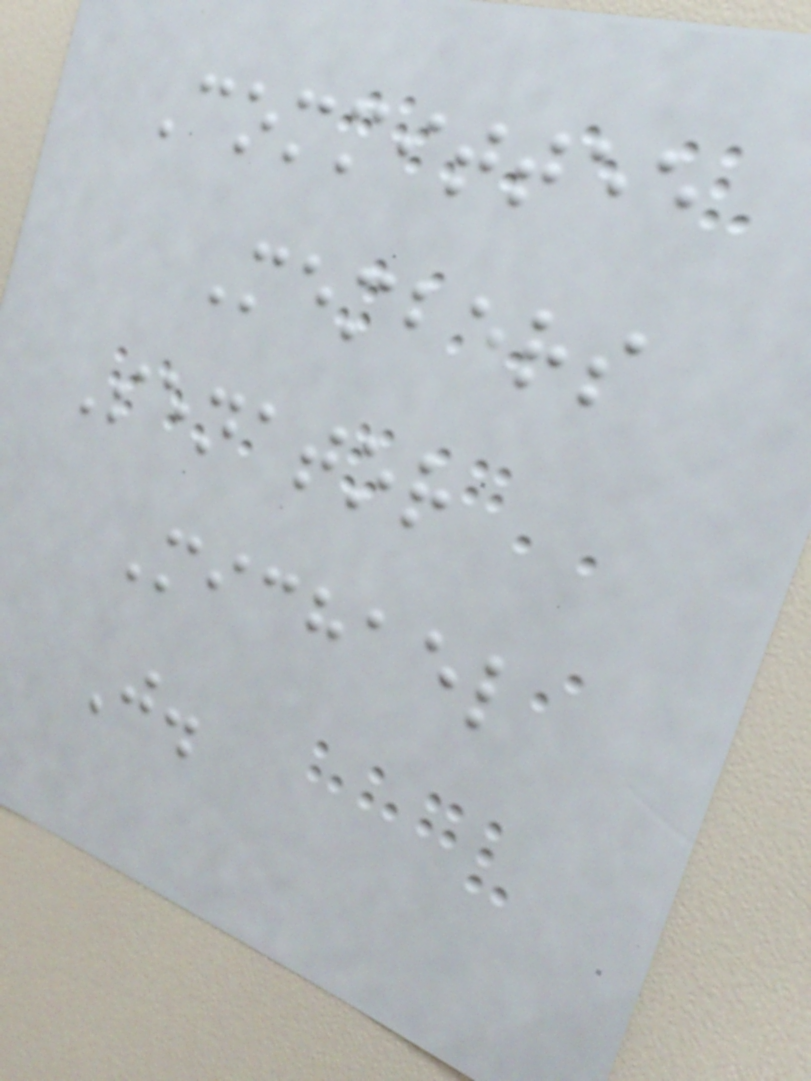Committee
Members
Senator
Michael
J.
